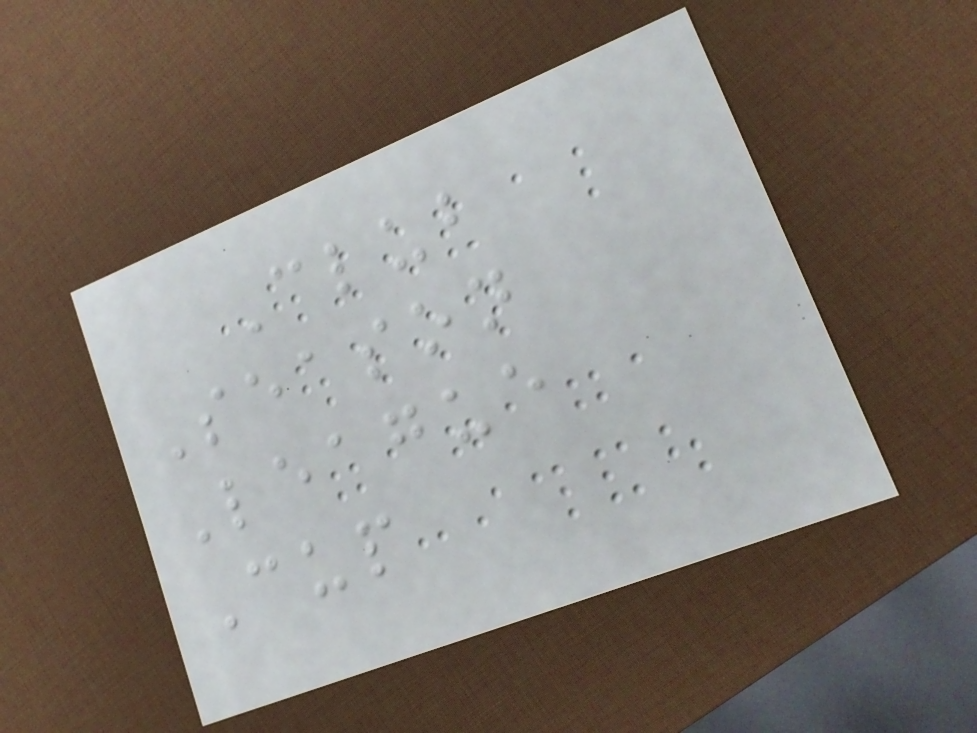Club
Season
League
Cup
